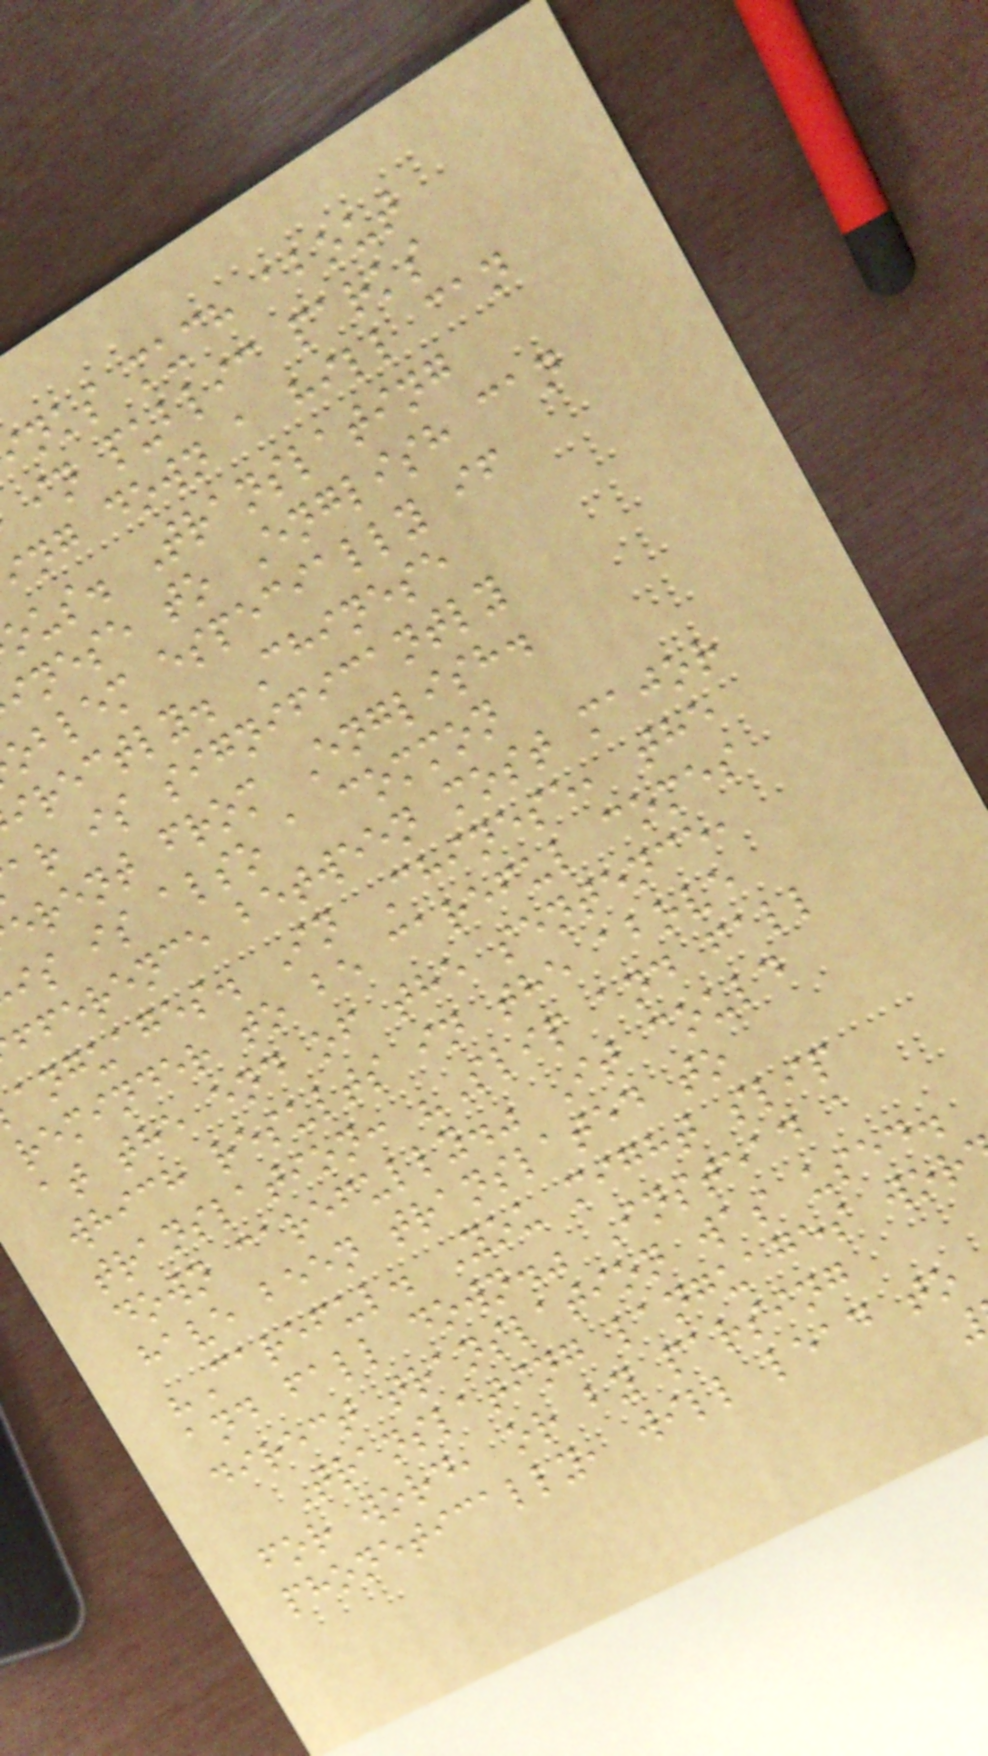nks much about
in public parks
ing down a hill can
ous. Translating
inese to English can
oblem especially if
irectly. Chinese
ar is significantly
erent from English.
is is also a common
fference between most major
anguages. In Chinese, the
reminder to be careful comes
at the end of the sentence,
which results in the above
translation: "Slip and fall
down carefully." It could
have been translated to
"Careful. You might slip
and fall down." Instead a
direct translation was used.
Translating languages wor
for word, or by parsing
phonetically, will lead to
